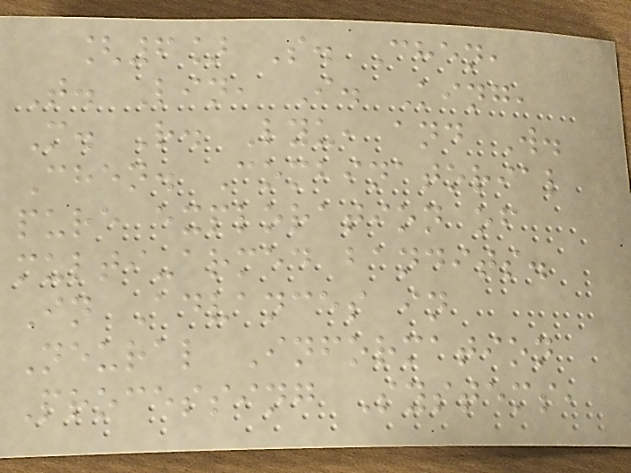[6] S. Chen,
T. Lin, I. King,
M. R. Lyu, and W.
Chen. Combinatorial
pure exploration of
multi-armed bandits.
In Advances in
Neural Information
Processing Systems,
